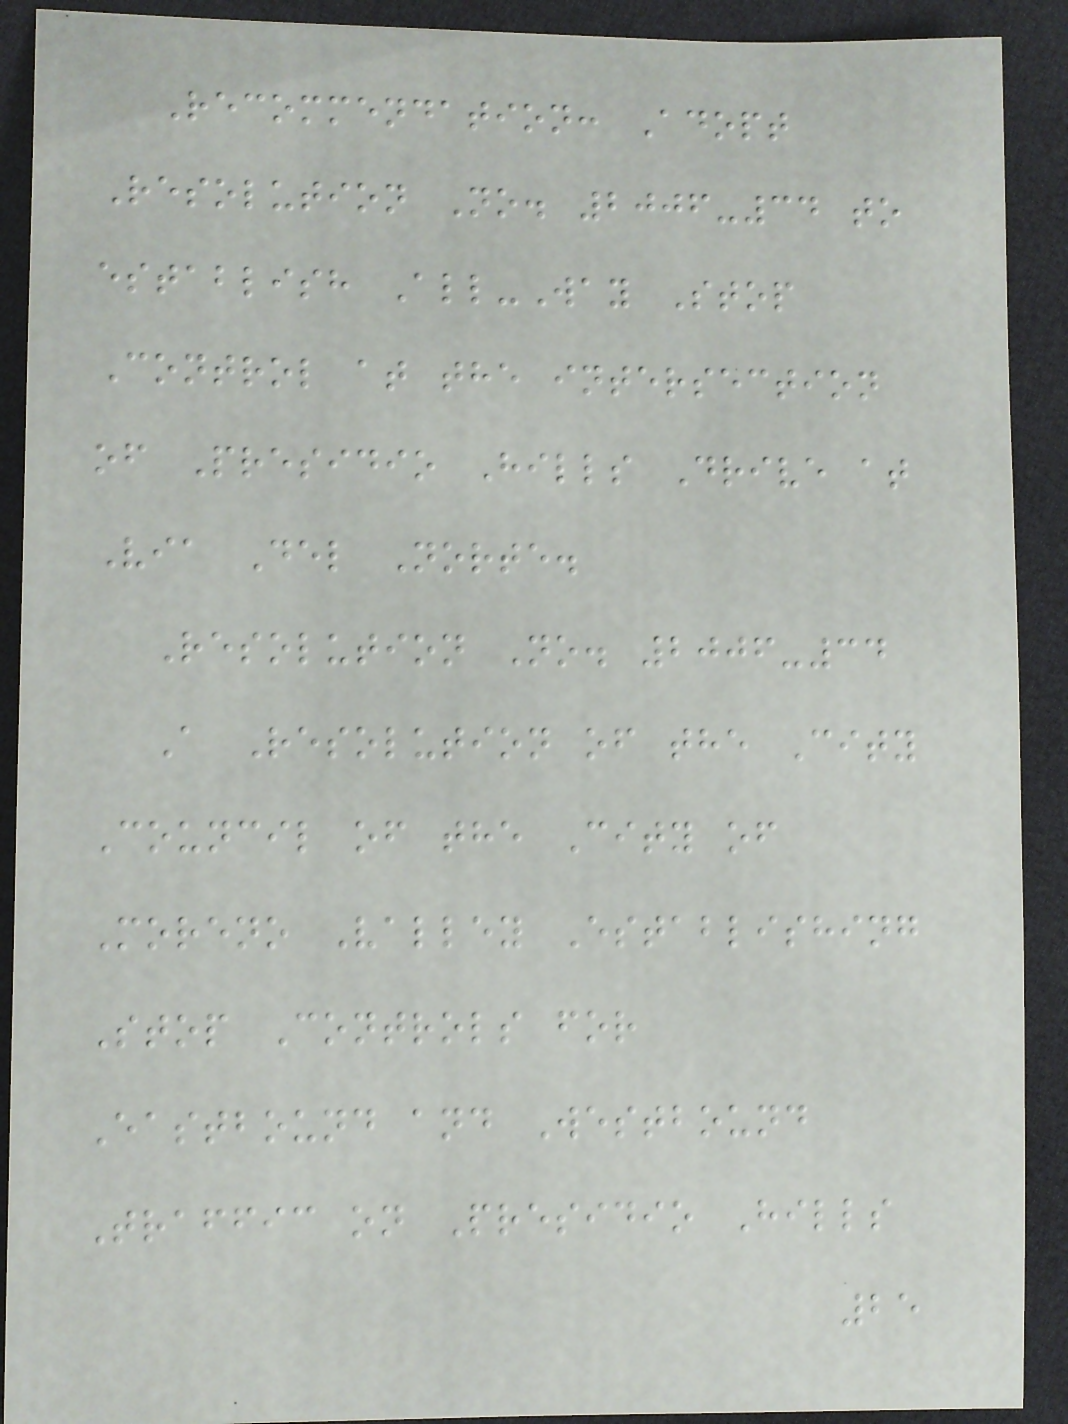Recommendation: Adopt
Resolution No. 2006-34 to
establish All-Way Stop
Control at the intersection
of Presidio Hills Drive at
Via Del Norte.
Resolution No. 2006-34
A Resolution of the City
Council of the City of
Moreno Valley Establishing
Stop Controls for
Eastbound and Westbound
Traffic on Presidio Hills
25
